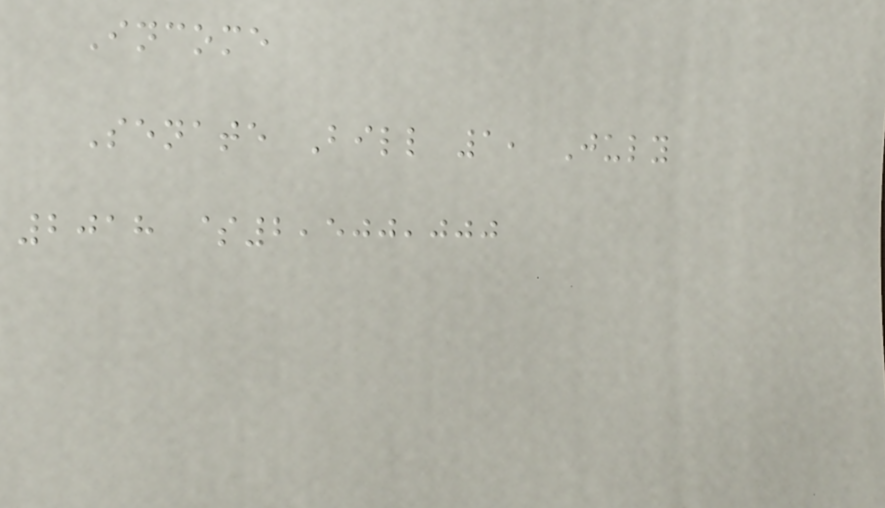Income
Senate Bill 1, July
2018 $2,500,000
